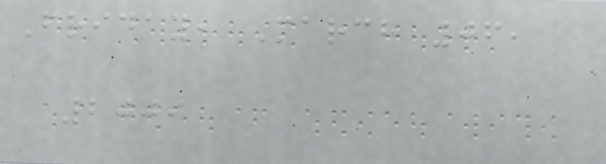Friday, March 06,
2009
